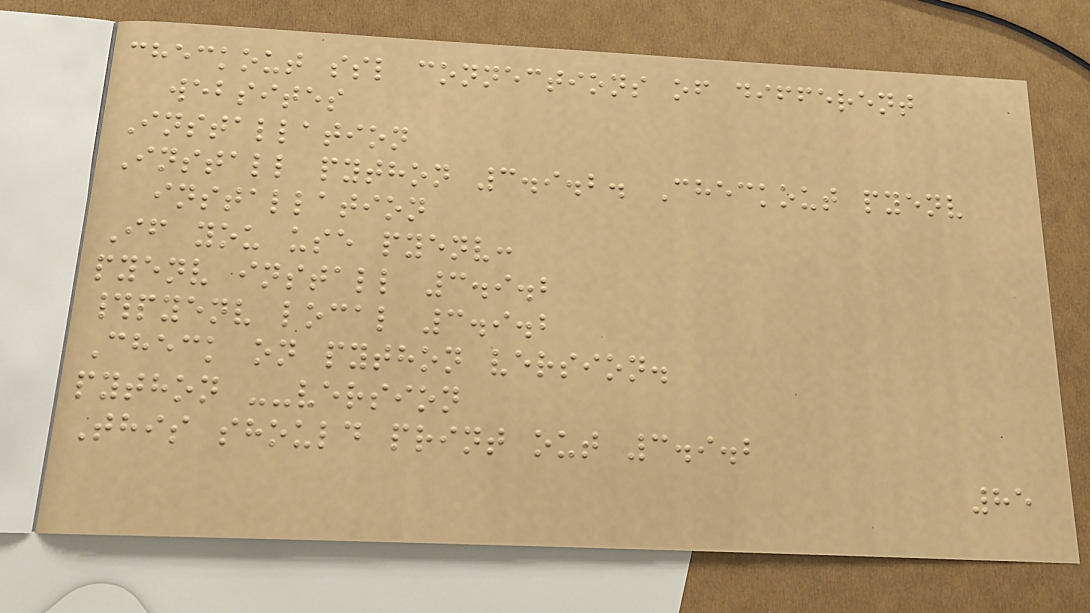checkout ssl connections of different
websites
Installation
Install python 3.9.2. Checkout pyenv
installation
If you use pyenv:
pyenv install 3.9.2
#pyenv local 3.9.2
Check on python version.
python --version
This should print out 3.9.2
85
